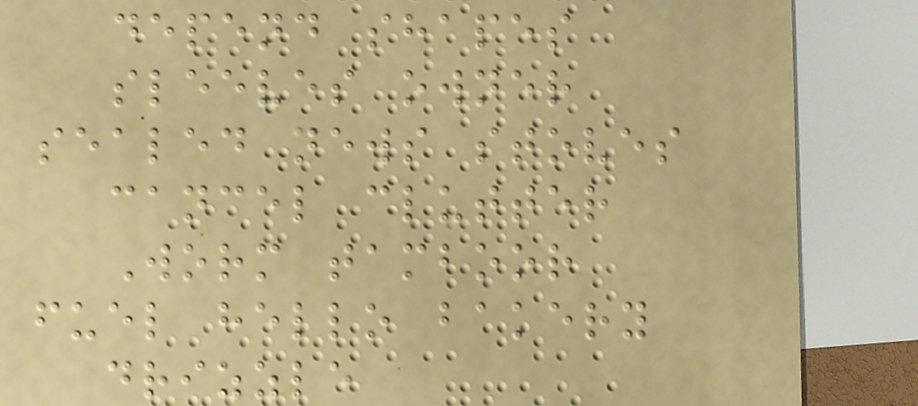depend shapes
sleeves owner
sealed news stoves
cancel clutter
Worm tamboor
fuel hello bakery
drizzle
